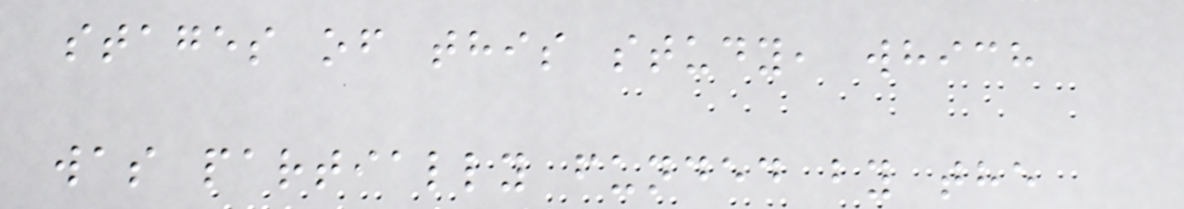stages of this study, which
was partially funded by the
